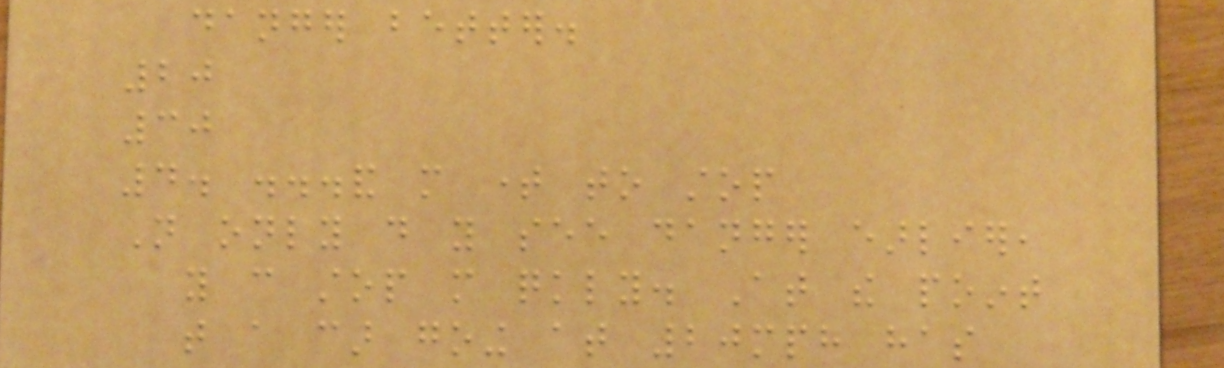danger better.
20
30
4. ...and more time to stop
Not only do you see danger earlier,
you can stop more quickly. At the point
that a car going at 20mph has
